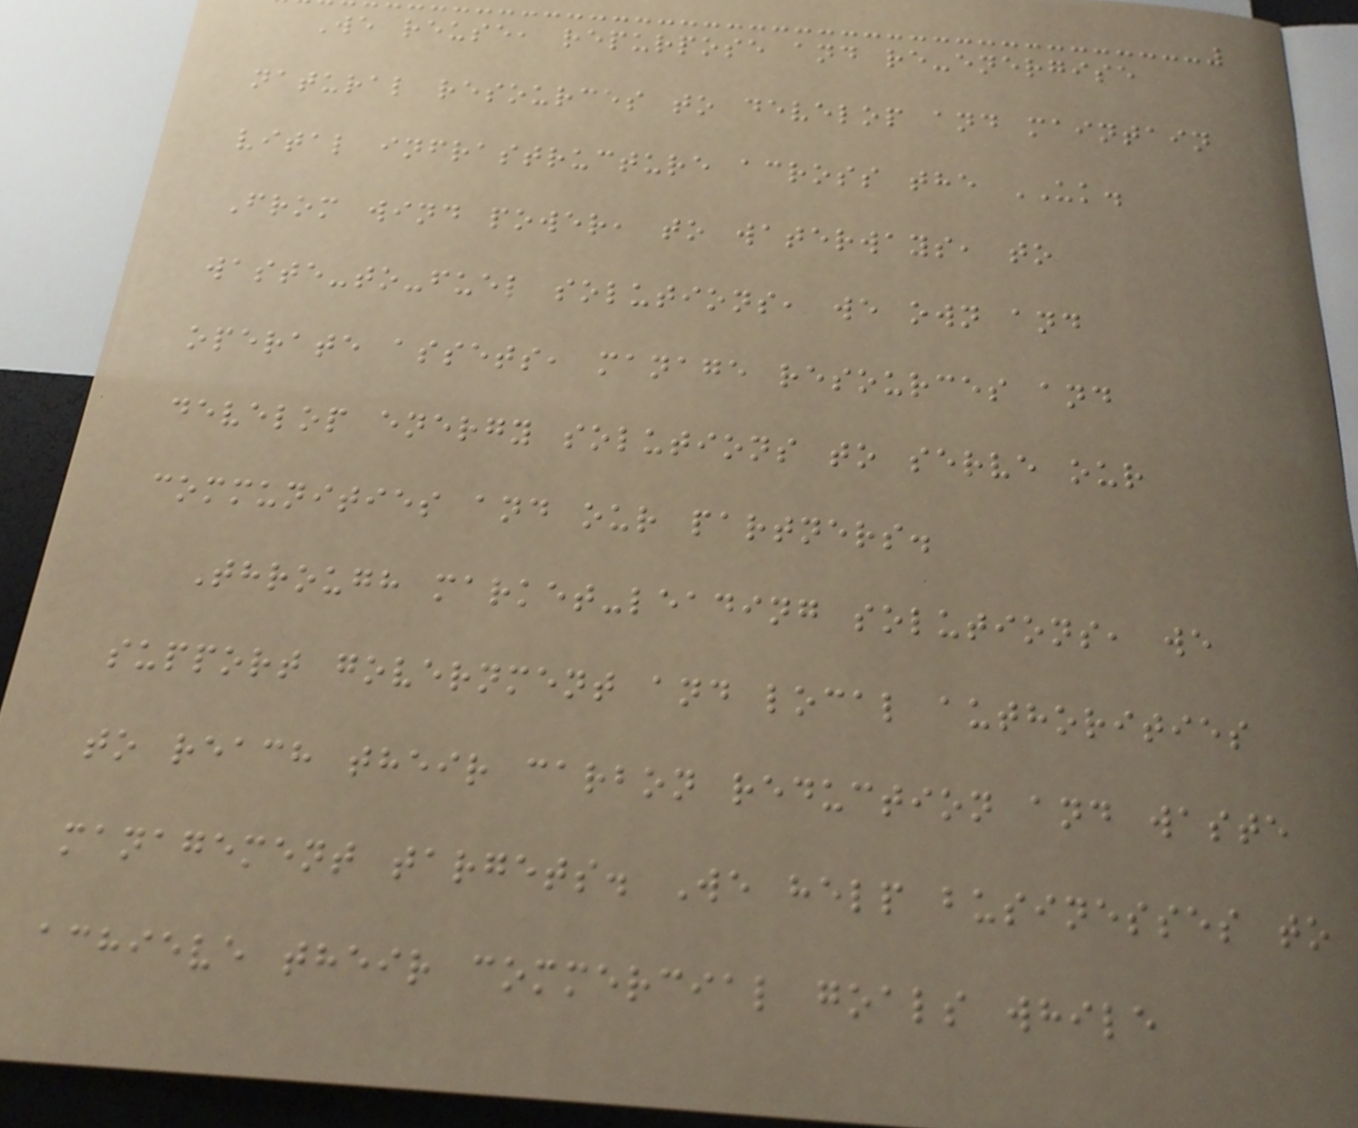We reuse, repurpose and re-energise
natural resources to develop and maintain
vital infrastructure across the UK.
From wind power, to waterways, to
waste-to-fuel solutions, we own and
operate assets, manage resources and
develop energy solutions to serve our
communities and our partners.
Through market-leading solutions, we
support government and local authorities
to reach their carbon reduction and waste
management targets. We help businesses to
achieve their commercial goals while
